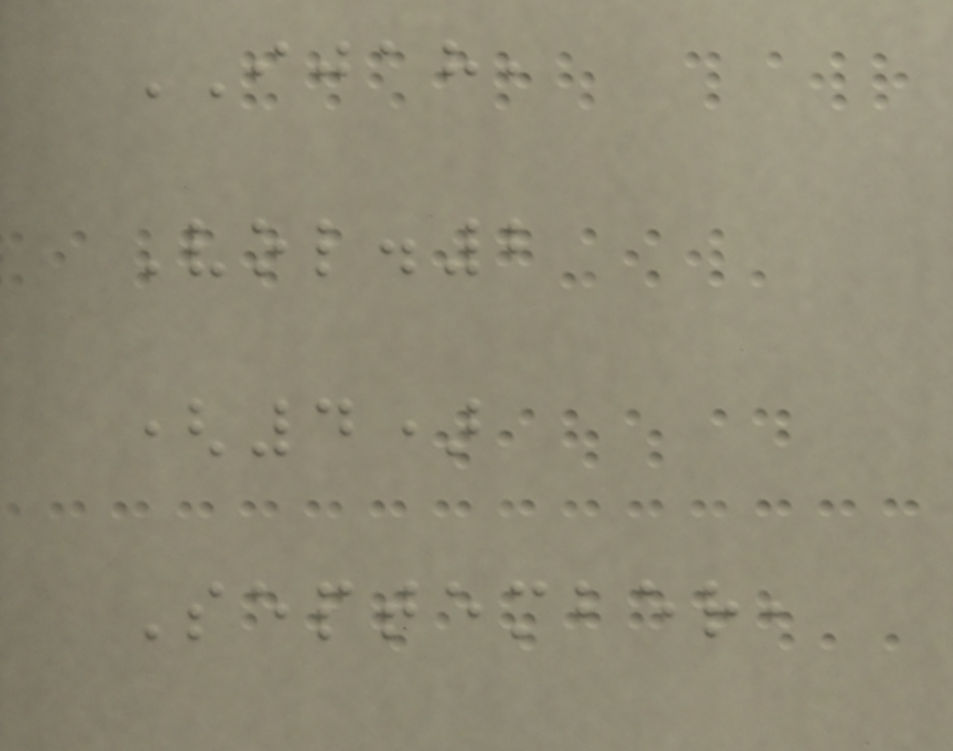IJAH,
Vol.2
(4)
September,
